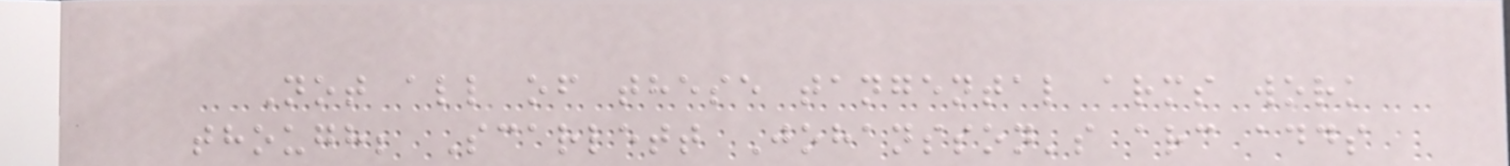Not all of these tangental arms work
though; Scarlett Johansson's arc adds
